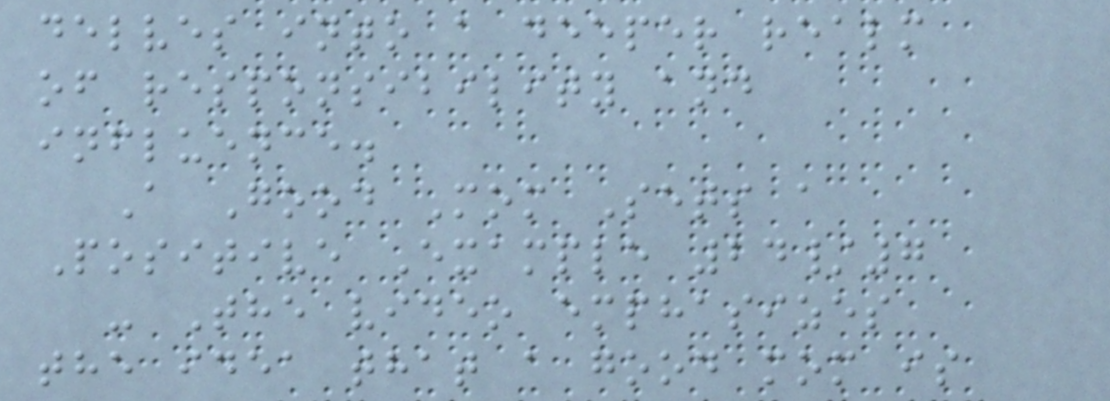delves into a deeper realm
of responsibility and
influence.
A Good Mom Sets a
Positive Example 24/7
- The video emphasizes
the idea that a good mom is
